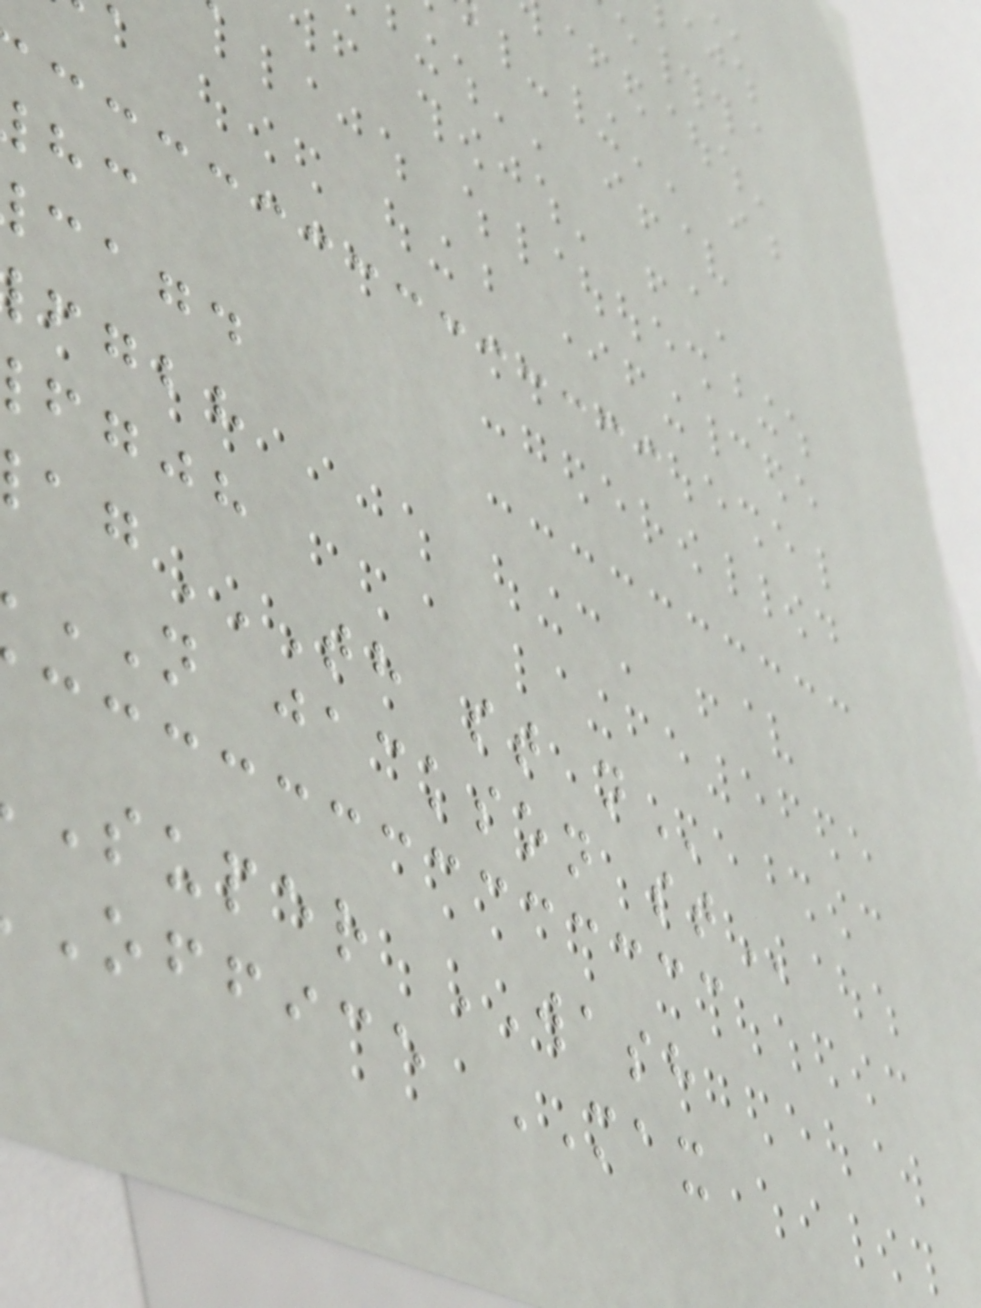cagd
fgbh
fgjh
N jackson
super WASH
office MAX
